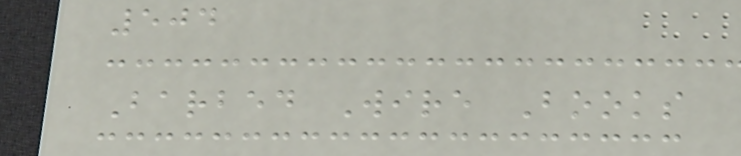504
Barbed Wire Books
